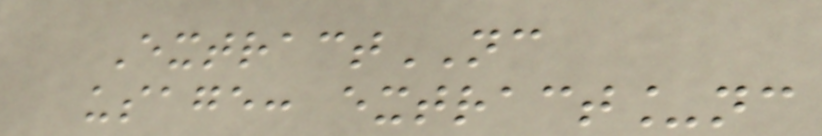ExtractNC
usage: extract_nc
